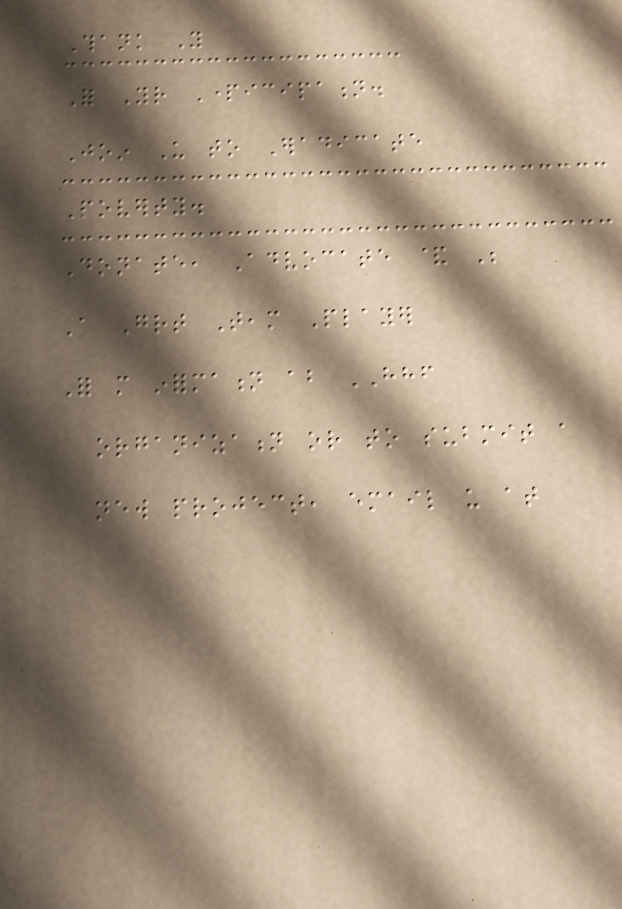Thank You
For Your Participation.
Join Us to Eradicate
Poverty.
Donate, Advocate & Be
A Great Team Player
For more information about HHF
organization or to submit a
new project, email us at
